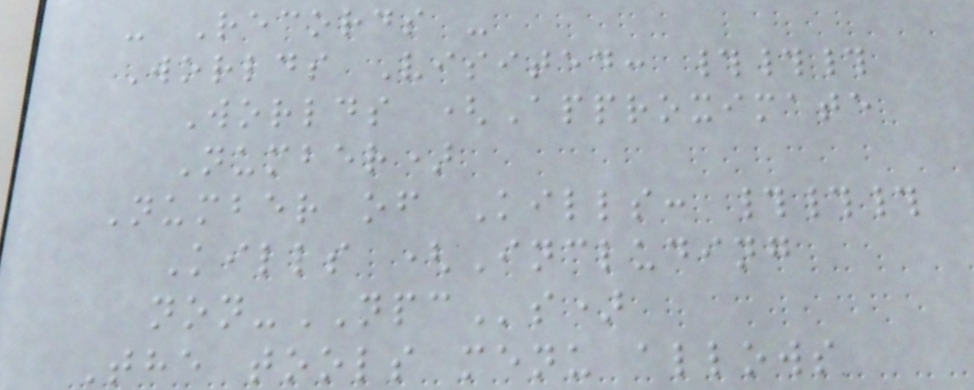- Records -
Worlds Visited: ###
Worlds (Approximate
Number)
Number of Kills: ###
Kills (Including
non-NPCs)
The tools menu allows
